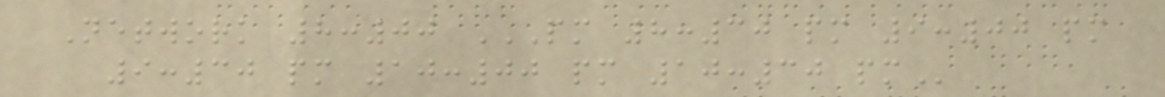Network 8:00 PM 8:30 PM 9:00 PM
9:30 PM 10:00 PM 10:30 PM
